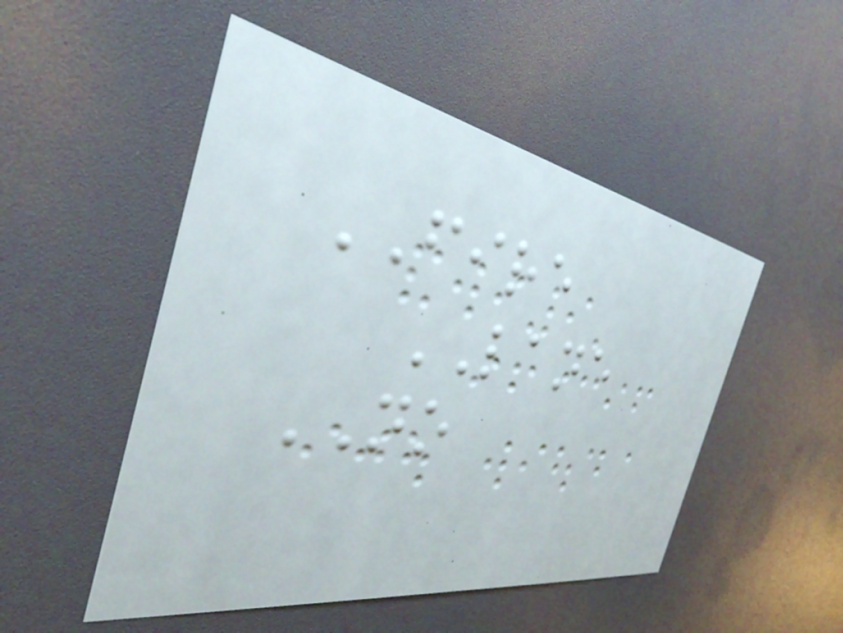FIRE
LANE
NO
